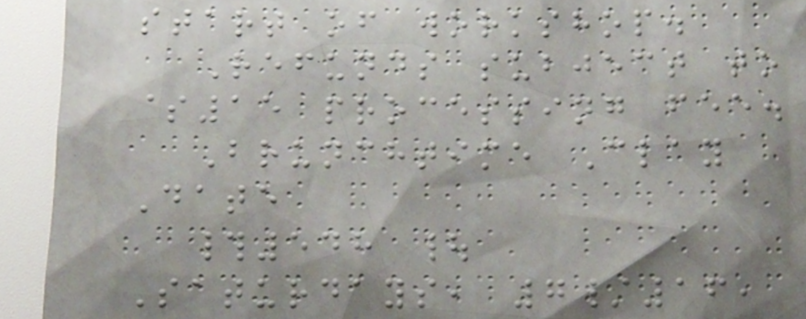start of workshop.
Refunds subject to
$15 processing fee.
Brunchtime Clay
Date
#548 |
Saturdays, 7/16,
